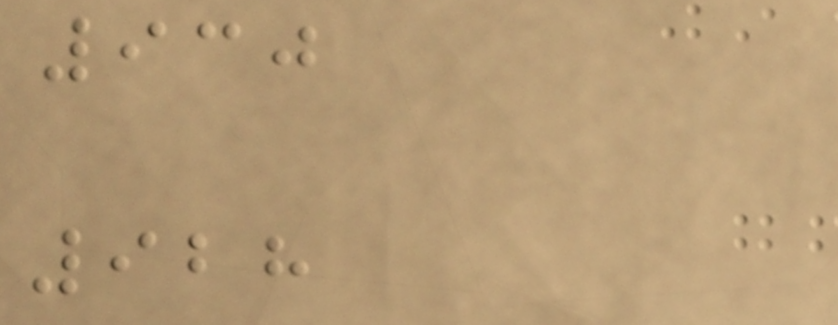930
928
